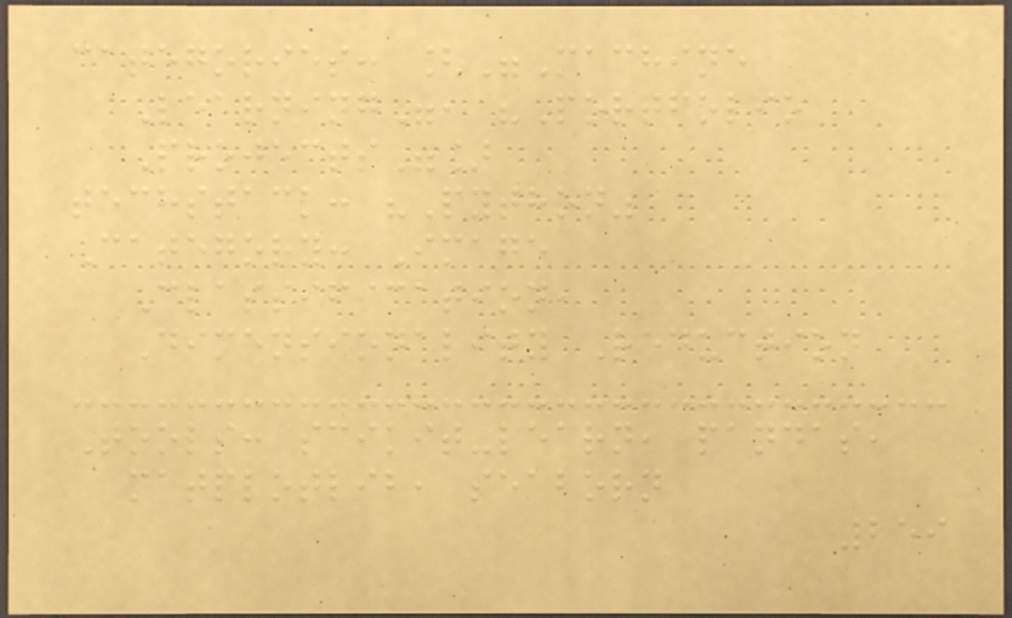categories: ["Machine
Learning", "Portfolio
Projects"]
techstack: "Python"
Category: Image
Classification,
Dimensionality Reduction
Tools: scikit-learn, pandas,
matplotlib, seaborn
259
